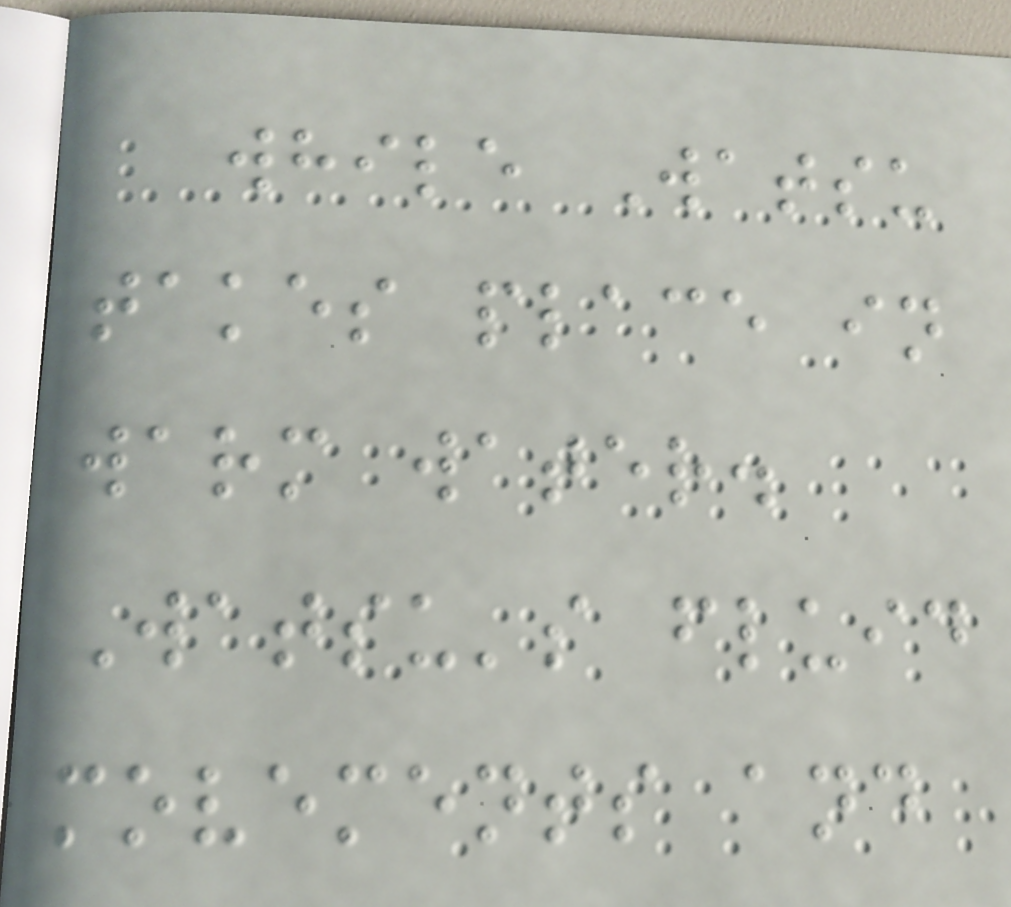while Watsu
takes place in
warm water.
Watsu's fluid
movements and
